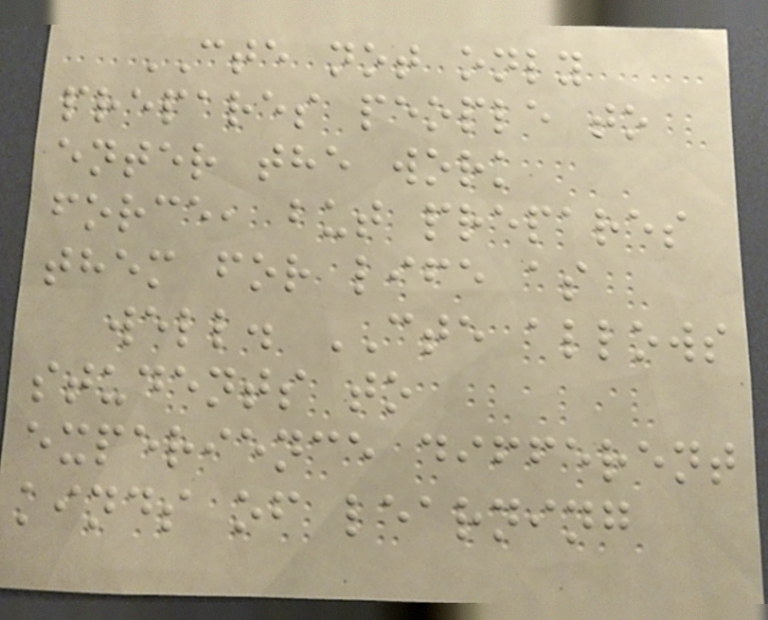CTE not only
prepares people to
enter the work
force, but prepares
them for life as
well. CTE allows
students to
experience different
kinds of learning
